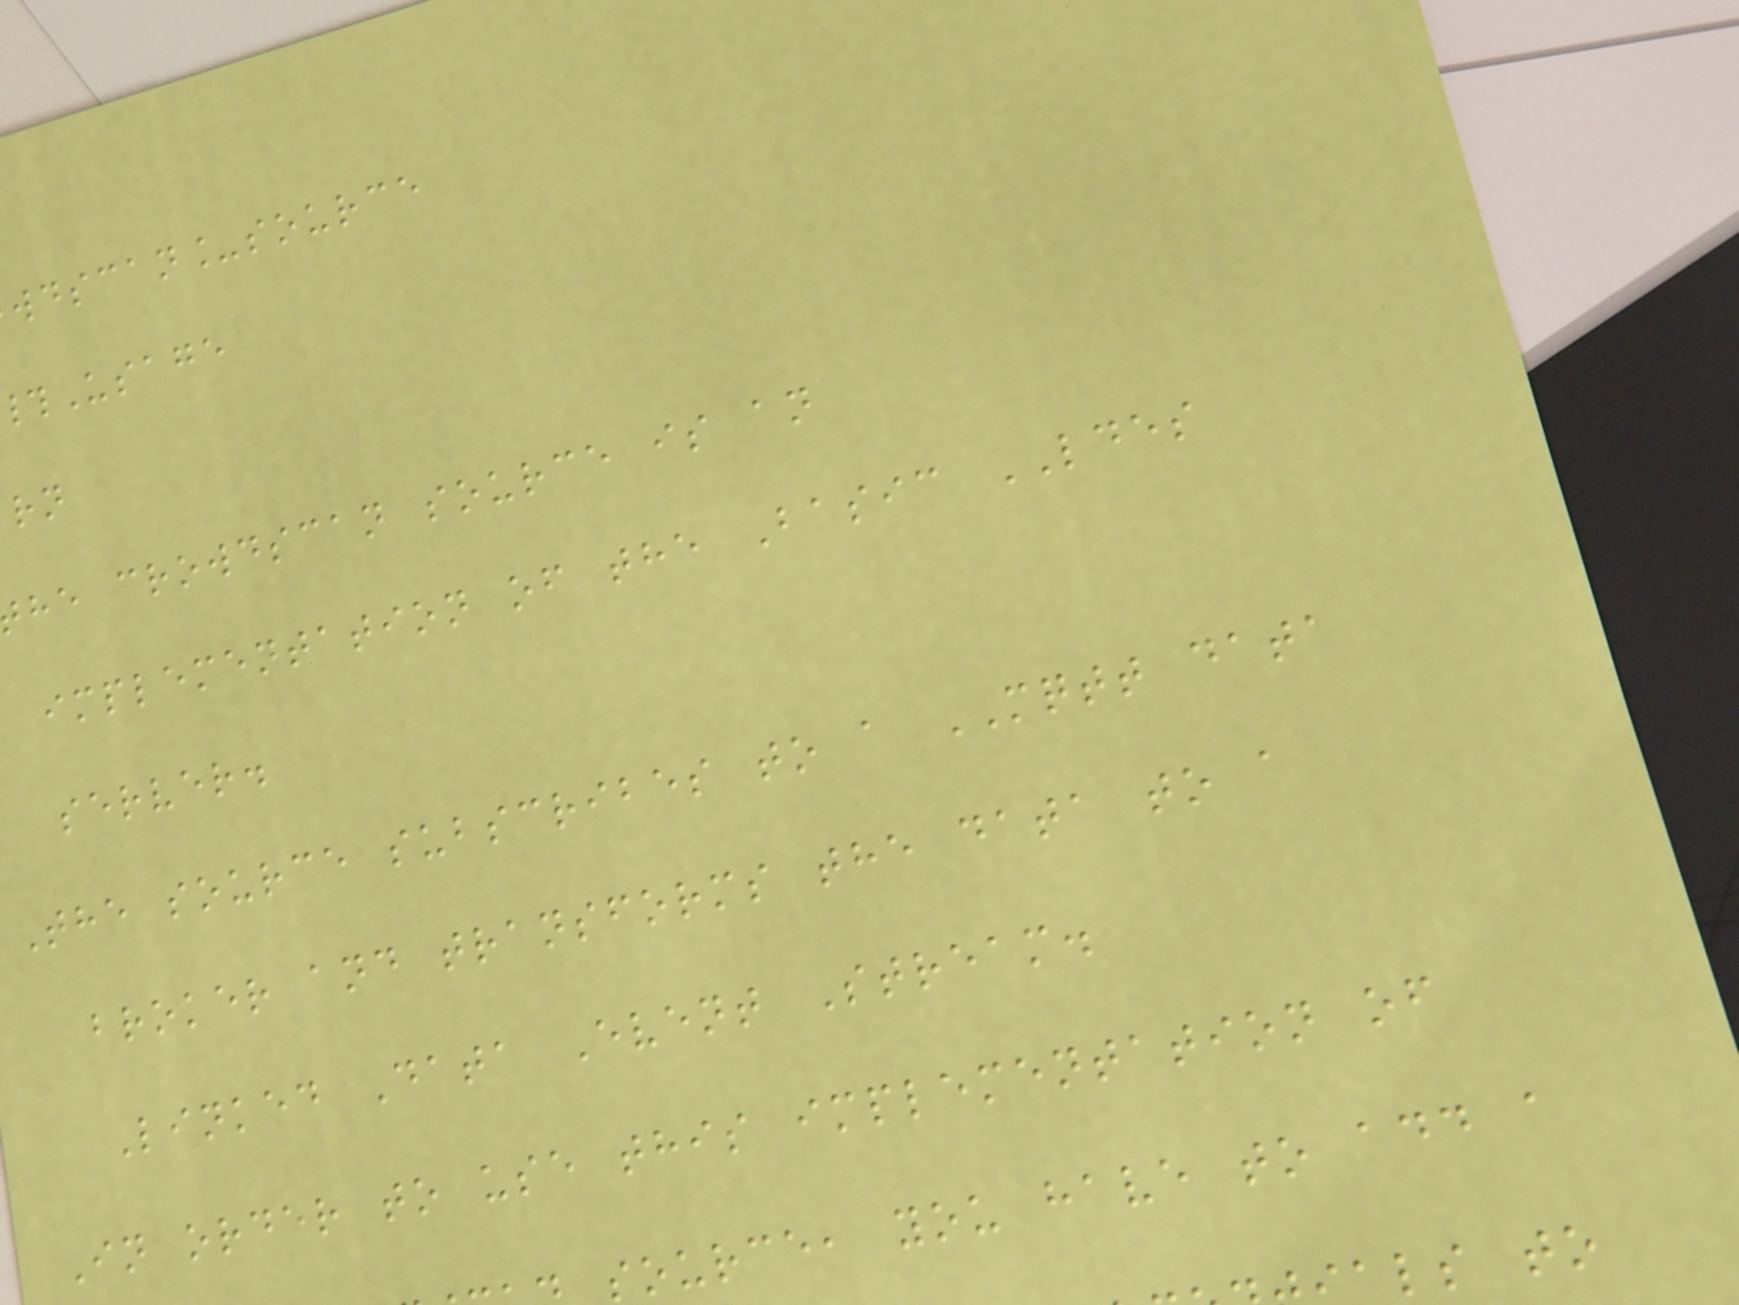wdscan_source
Usage
he crowdscan source is an
implementation of the Basic LDES
server.
The source subscribes to a MQTT data
broker and transforms the data to a
Linked Data Event Stream.
In order to use this implementation of
source, you have to add a
